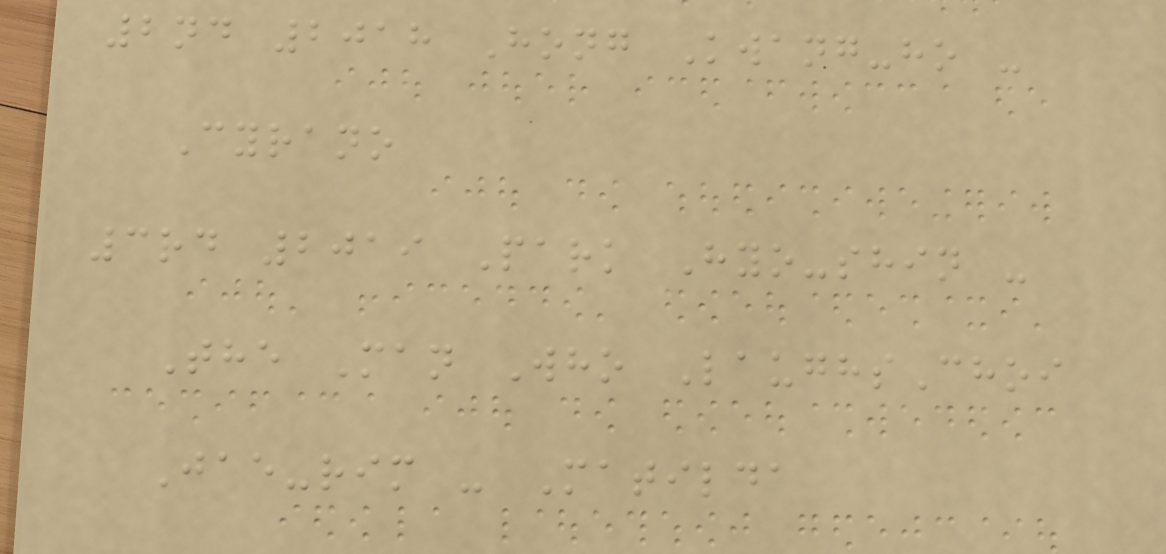2nd 2018 Hong Kwang-ho -
Cyrano
3rd 2019 Park Hyo-shin -
The Man Who LaughsChoi
Jae-rim - Matilda
